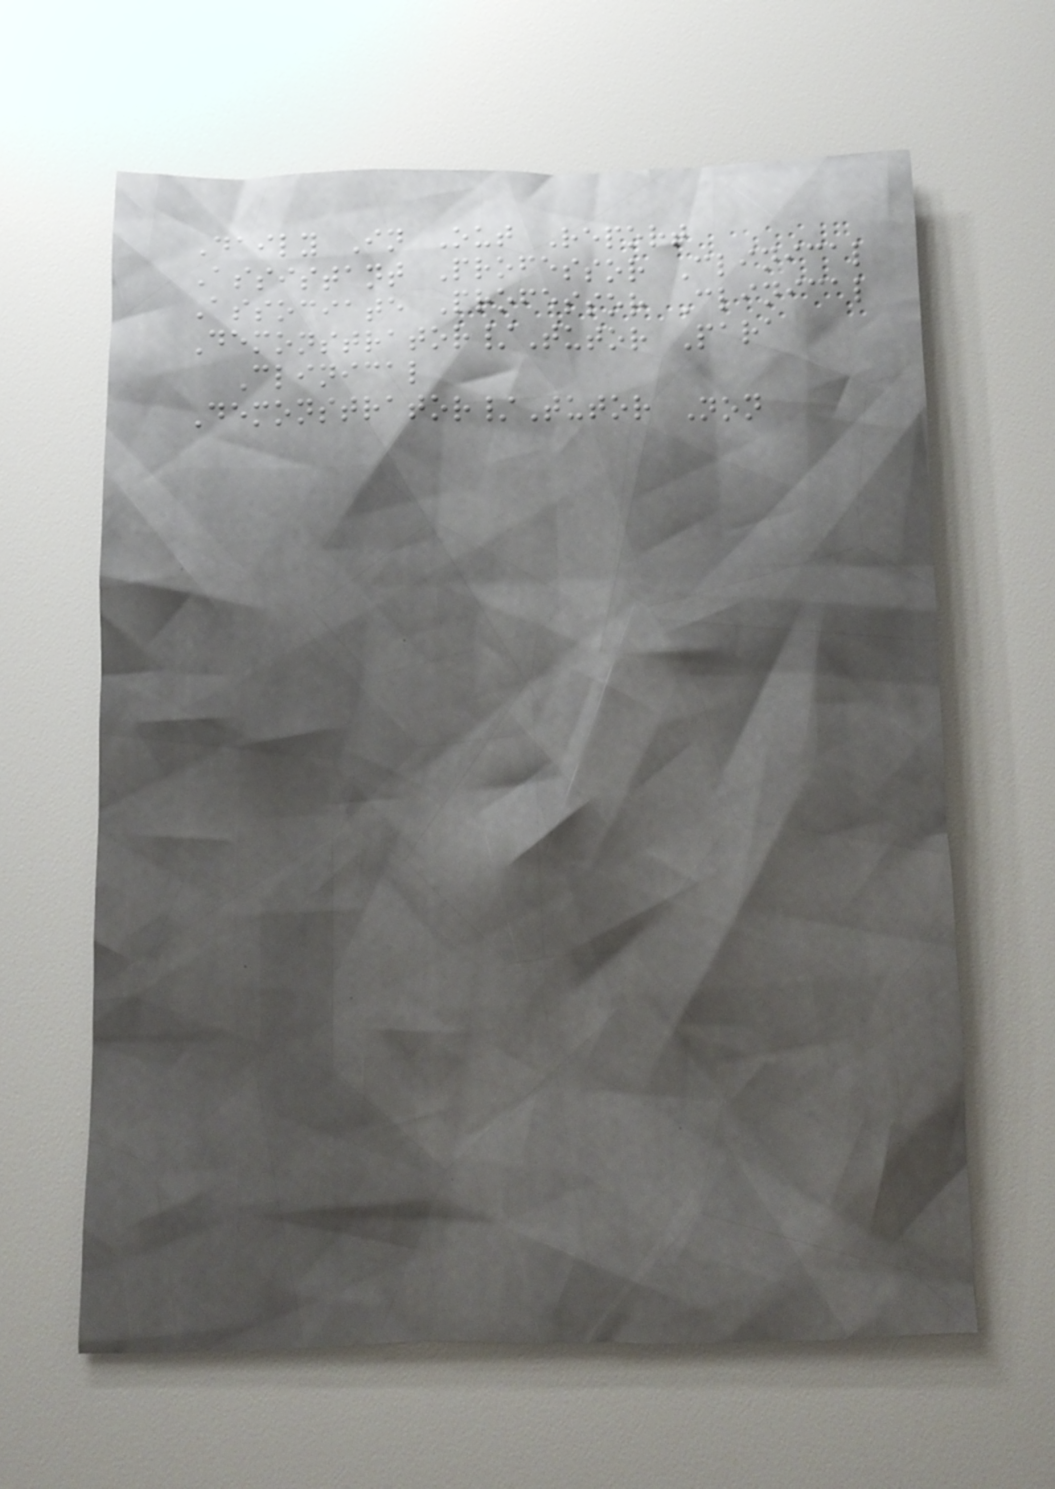Daily In Out Report
Assistant Professor Clinical
Associate Professor Clinical
Demonstrator/Tutor Para
Clinical
Demonstrator/Tutor Non
